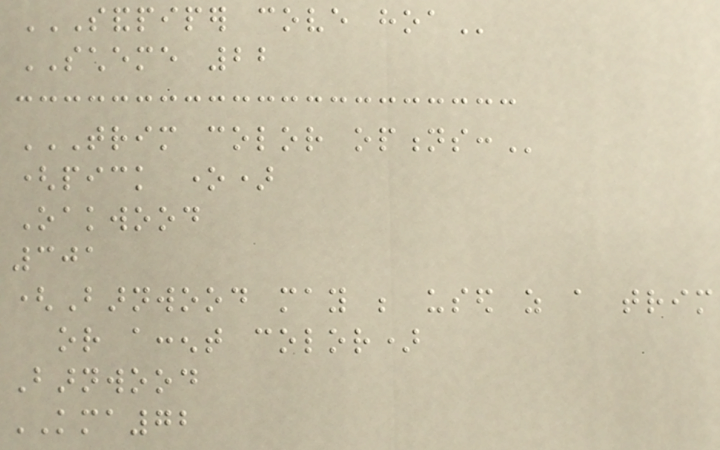SANDPIPER COVE HOA
SCHEME 22
TRIM COLOR OPTIONS:
(pick one)
Oakwood
301
(Barnwood may be used as a trim
or accent color)
Barnwood
KMA72
